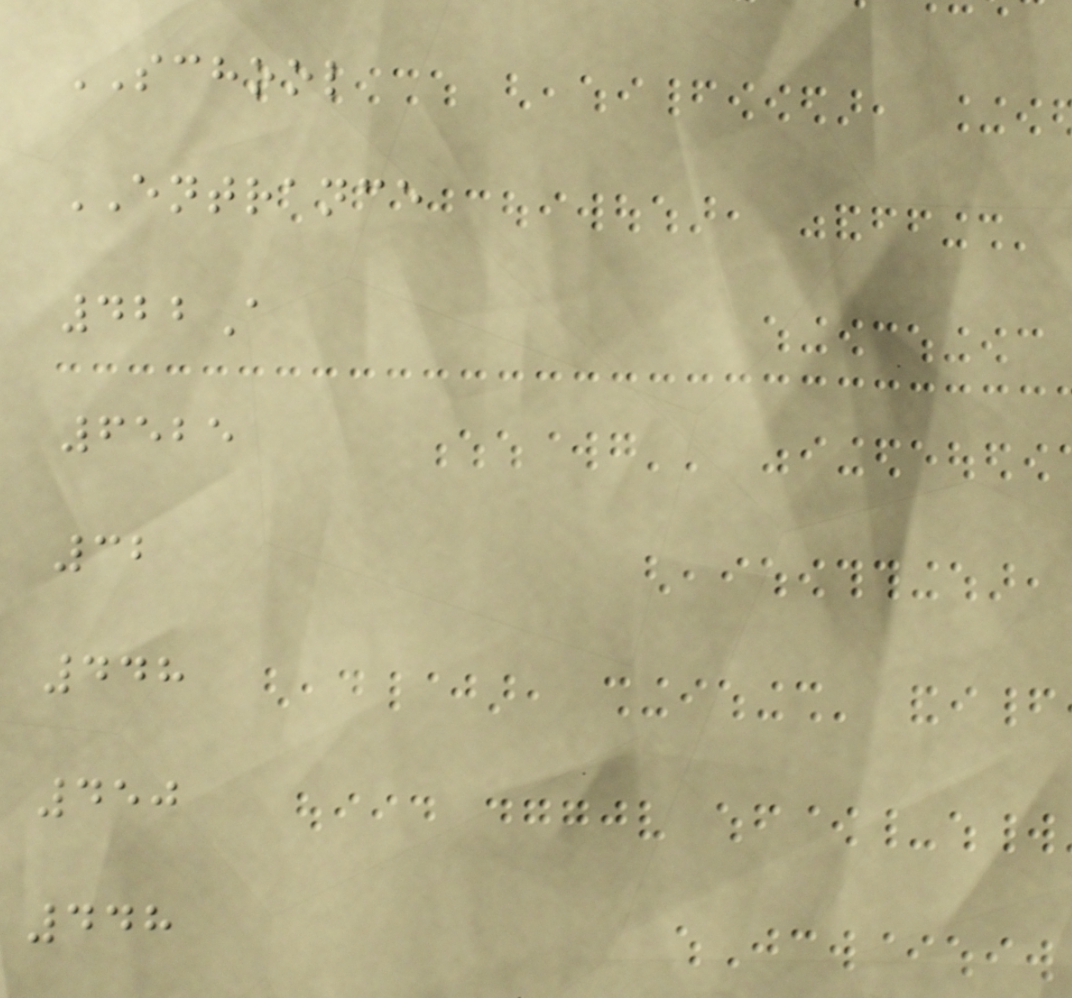SCHOOL
ENTRANCE
422A
6525
32
448
450
448
